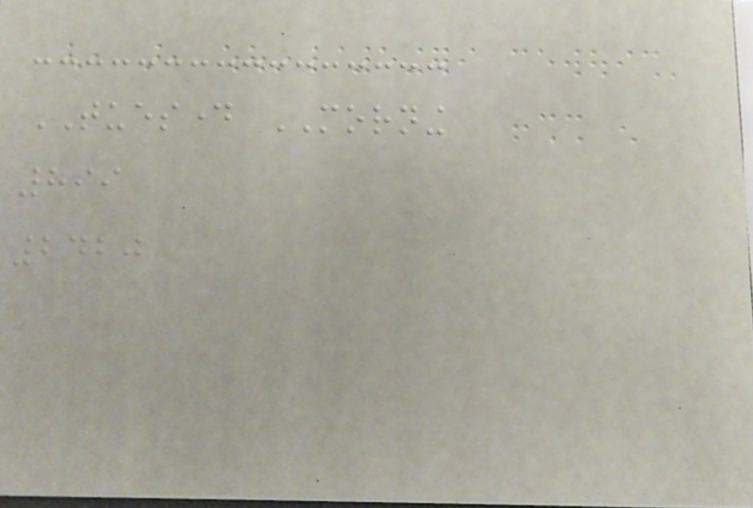TUESDAY MORNING
899
2420
